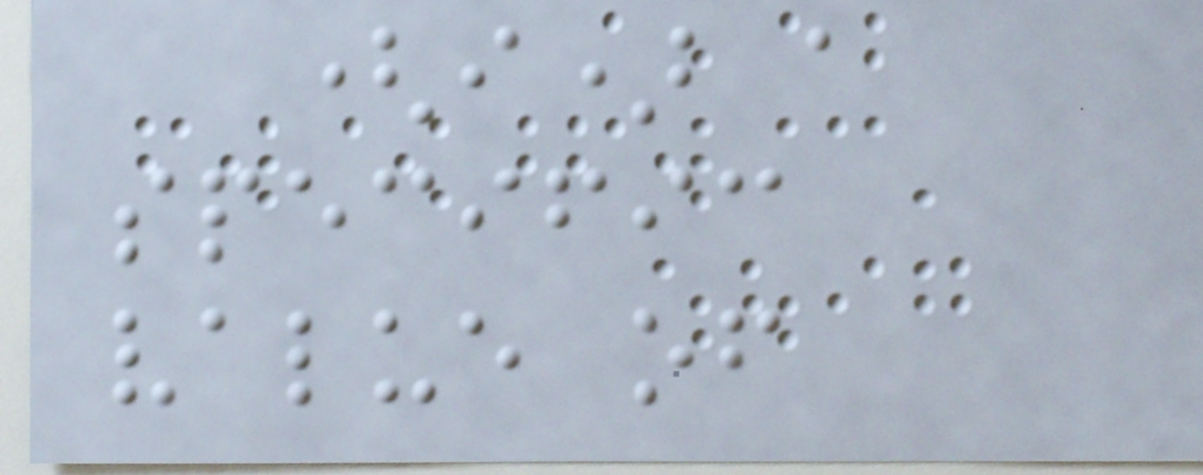(i) a
specific
value of
